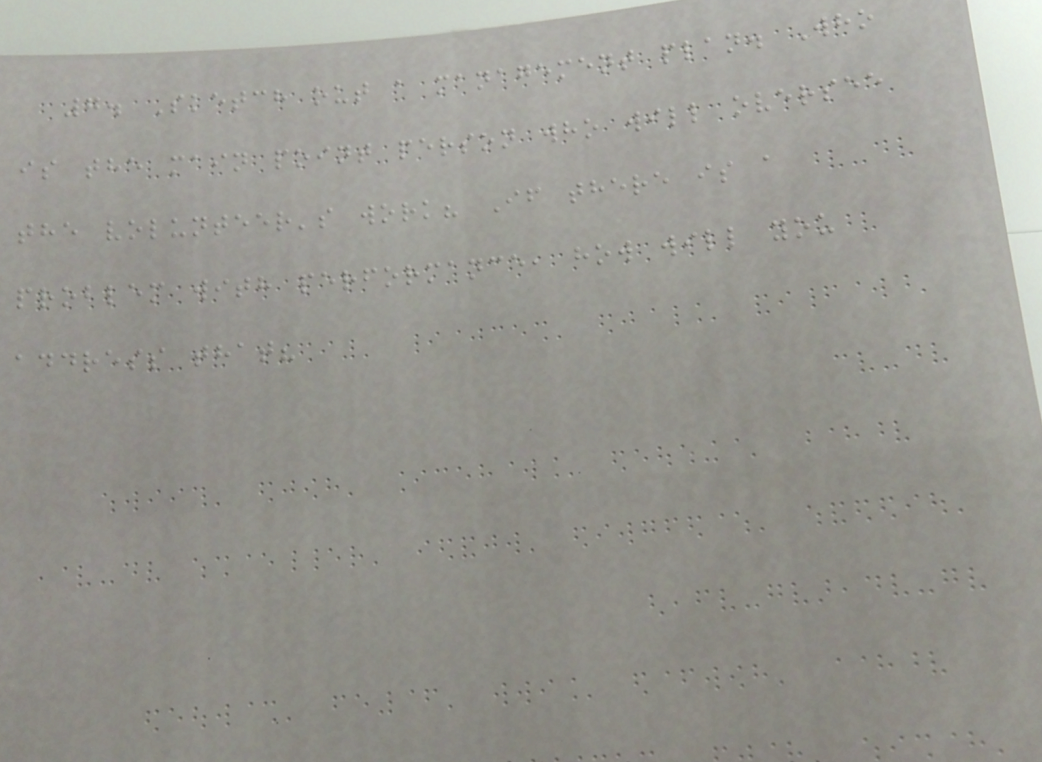7. Sketch out a management plan. Who
is the main point person who will oversee
the volunteer's work? If there is a
problem with performance, how will you
address that?
